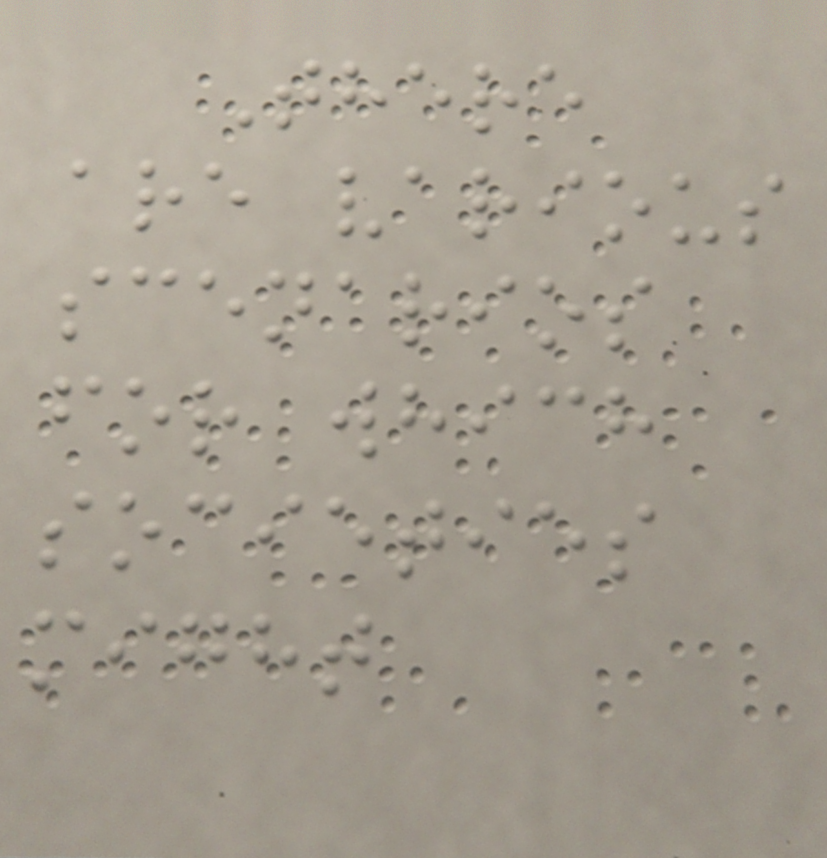There
are various
scenarios
for which
societies
might
